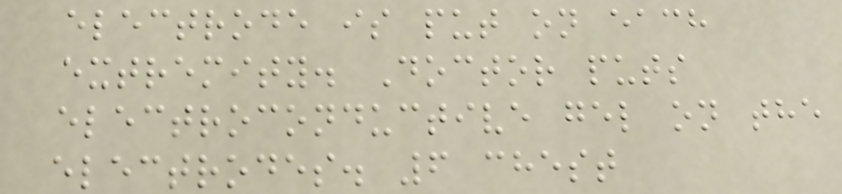electrode is put on each
extremity. Doctor puts
electroconductive gel on the
electrodes. 6 chest
